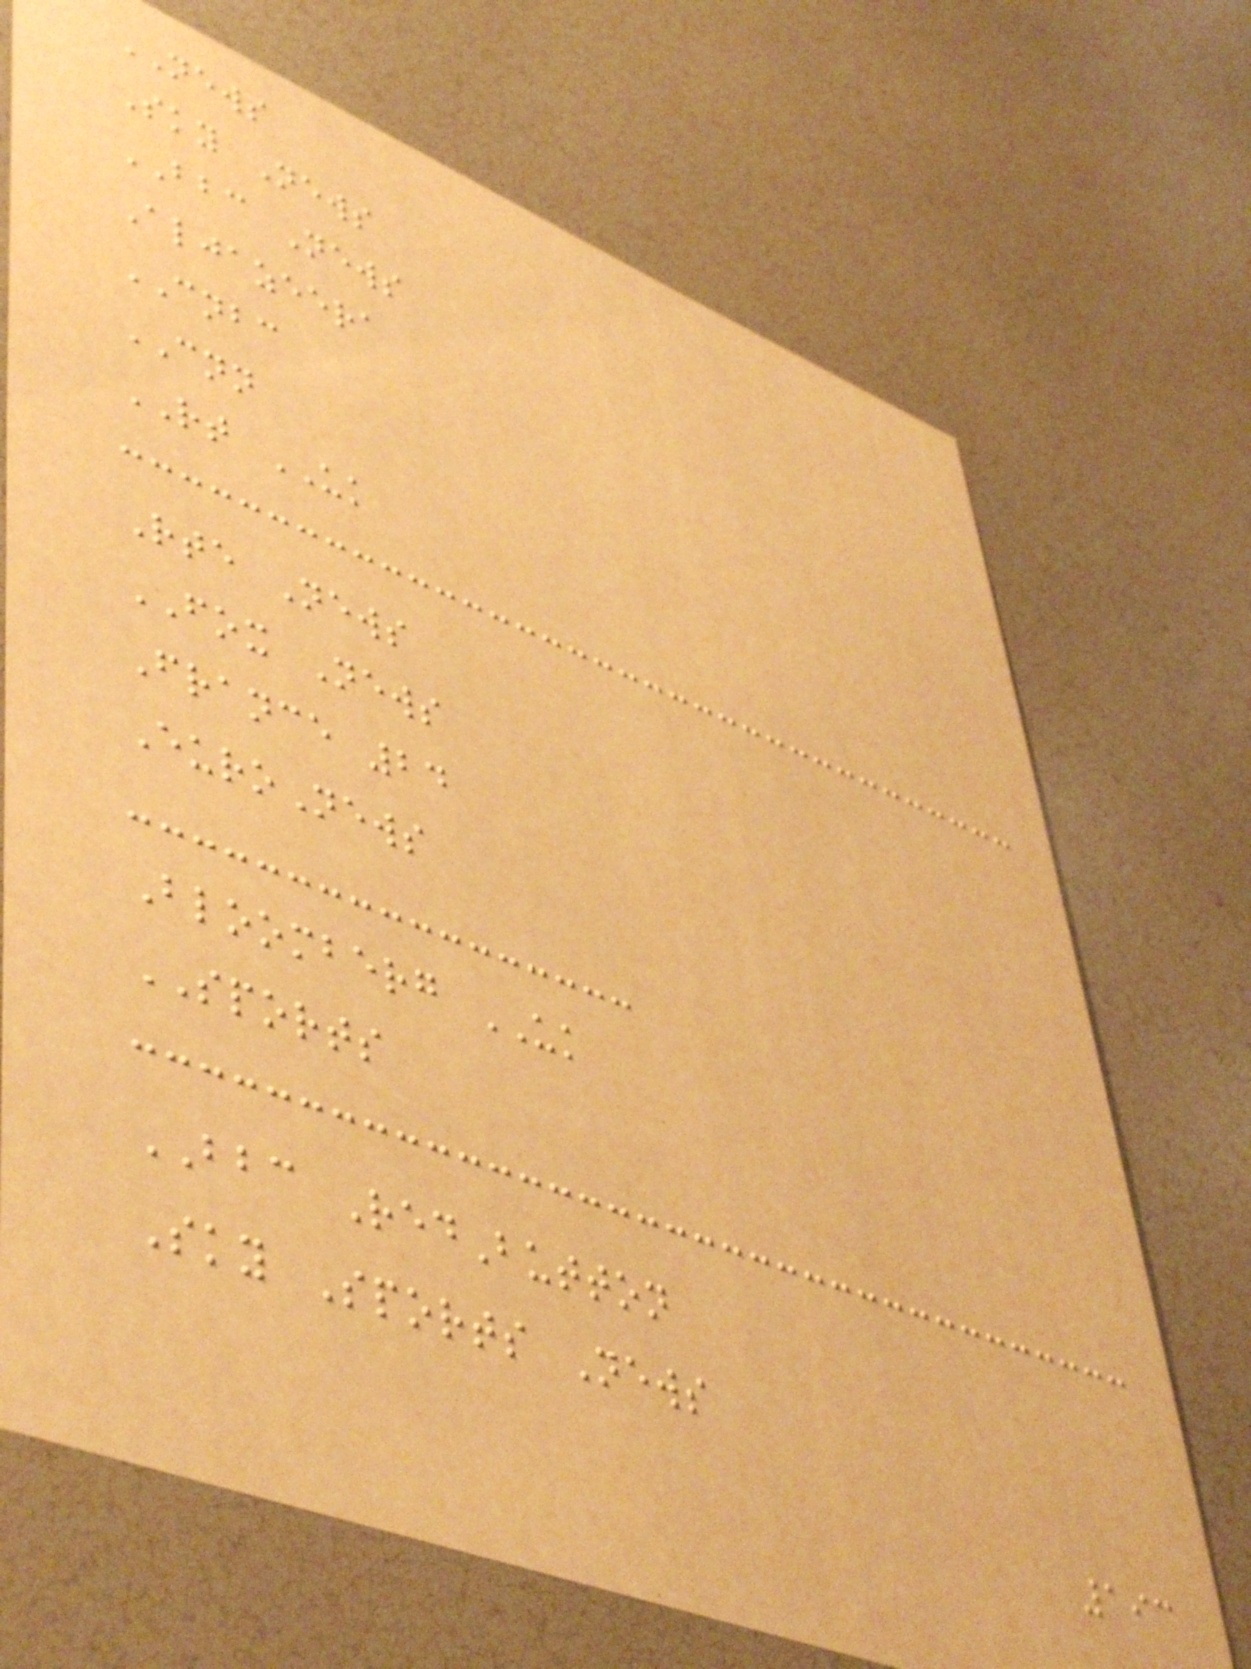NEWS
Sky News
BBC News
Aljazeera
CNBC
CNN
RT UK
Rte News
FOX News
France 24
EuroNews
Bloomberg UK
SPORTS
BBC RedButton
Sky Sports News
193
